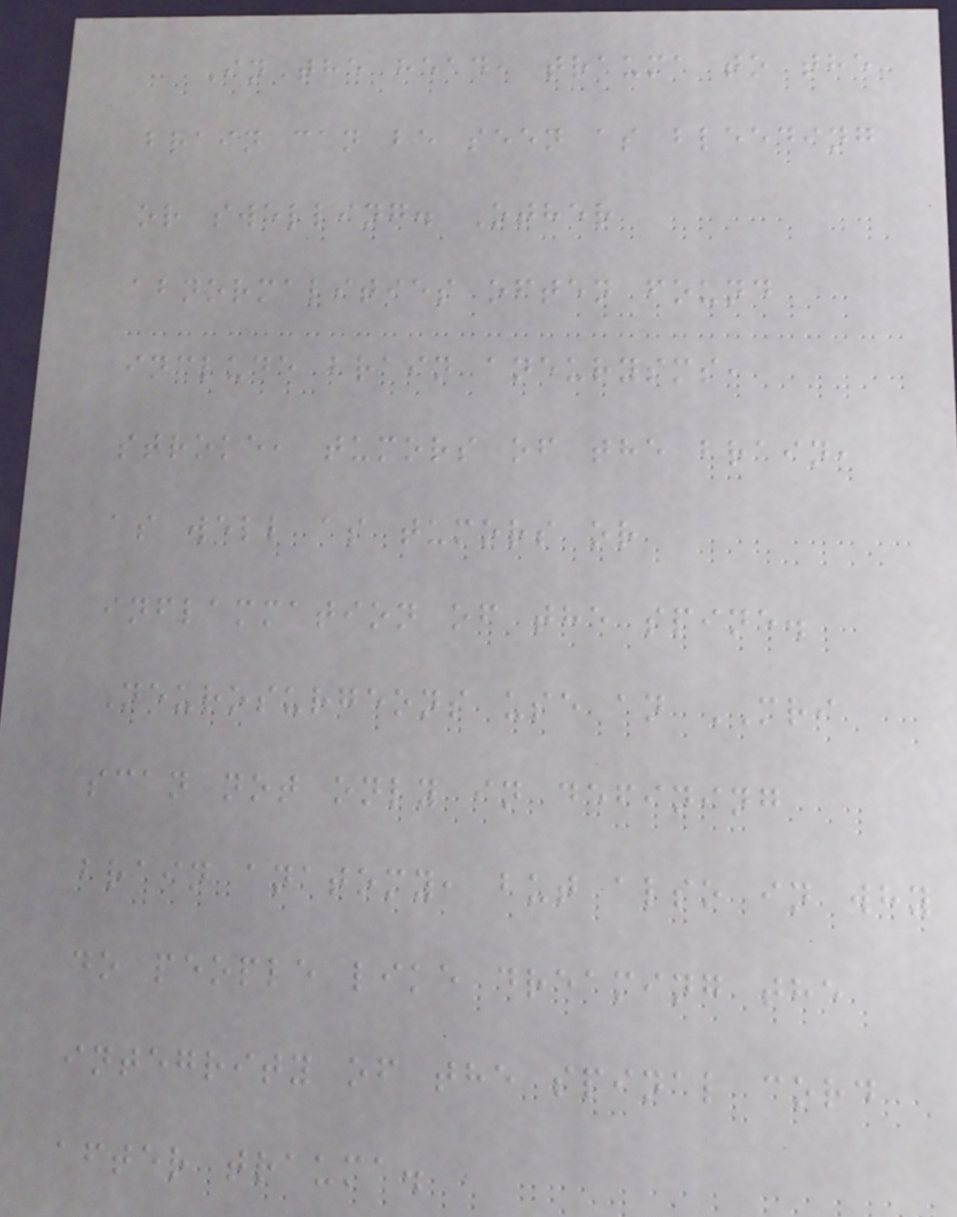In the head, trauma to the
brain can be seen as bleeding
or swelling. Other
abnormalities often found
include brain aneurysms,
stroke, tumors of the brain,
as well as tumors or
inflammation of the spine.
Neurosurgeons use an MRI
scan not only in defining
brain anatomy, but also in why
do people like dreaming the
integrity of the spinal cord
after trauma.
